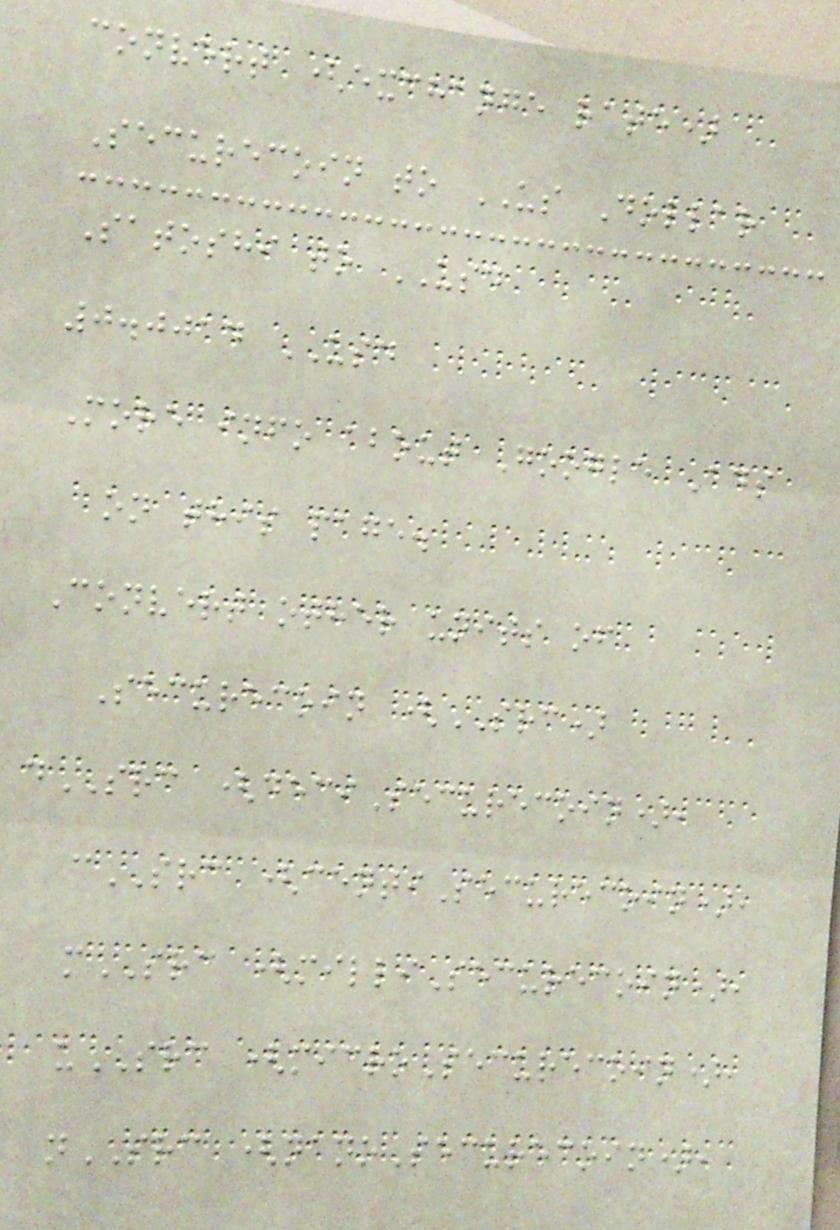convert (exchange rate)
Securecoin to US Dollar
Satoshi to USD
0.0014 USD
More info about Google Ads
on this page.
Convert other units of
Securecoin (SRC)
dSRC (deciSecurecoin),
cSRC (centiSecurecoin),
mSRC (milliSecurecoin),
uSRC (microSecurecoin),
nSRC (nanoSecurecoin),
